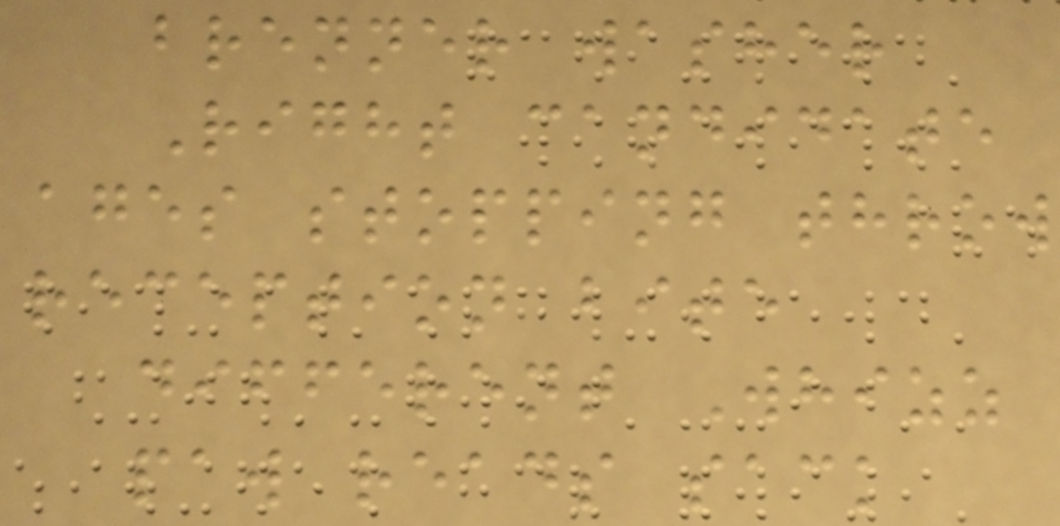brenner washer
Right candidate
ages stopping throw
reception bite
different Whizz
paw reads sack
